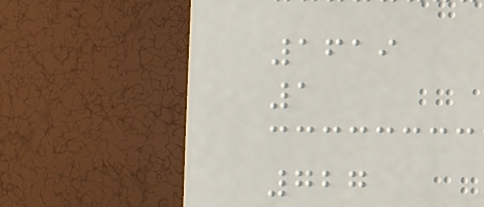1619
1
727
